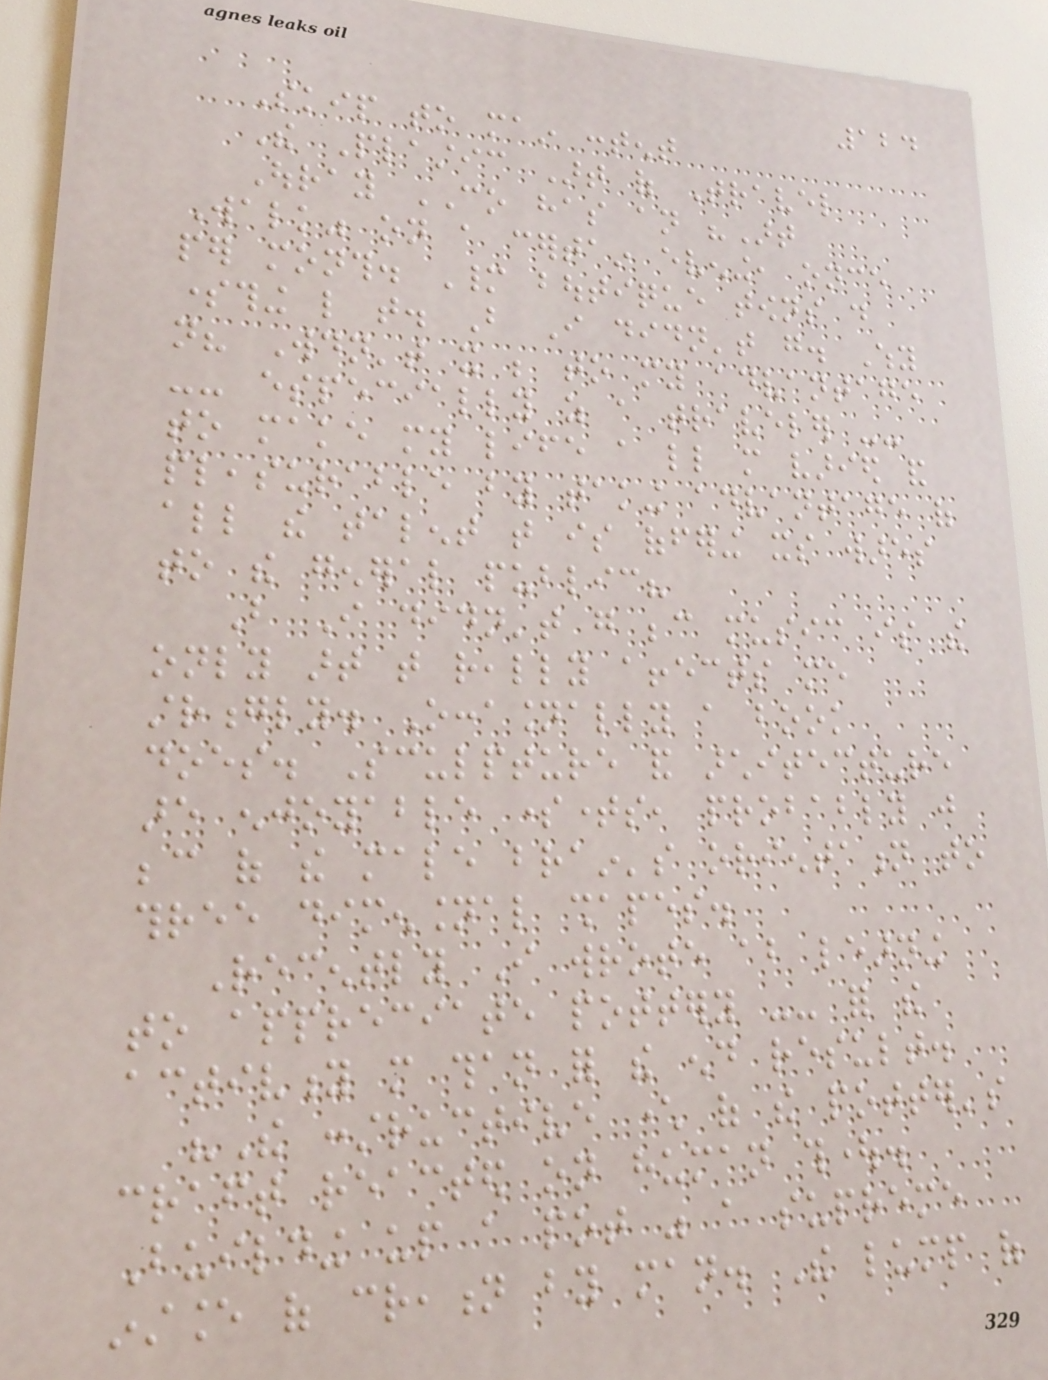124
Skip to main content
The Plastic Art of Travel
Ouray CO has an "Art
Walk" on a certain evening, once
per month. Many boutique towns do
something like that. But I didn't go. Why
not? Wouldn't it be to my advantage
-- especially as a traveler --
to make my life a little more varied and
pleasurable by taking advantage of
all the talent that is offering its wares
to the general public?
But I didn't go because music is the
only art that really affects me
strongly. Occasionally a book
does. Sculpture and architecture
are enjoyable sometimes, probably just
because of the male brain's orientation to
three dimensional shapes.
Recently I wrote about learning
to appreciate pottery -- for the
activity more than for the end result.
"The constructive character of the potter's
craft reacted on human thought.
Building up a pot was a supreme
instance of creation by man. The lump of
